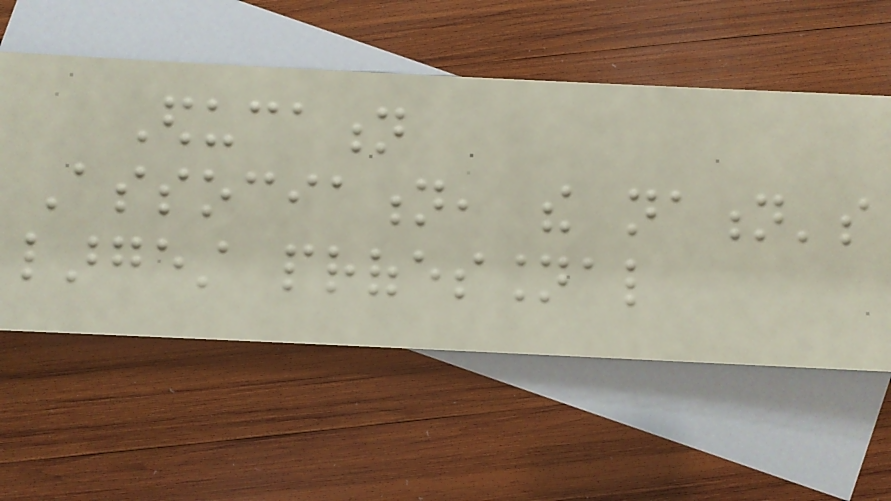Education
Association, the nation's
largest professional
